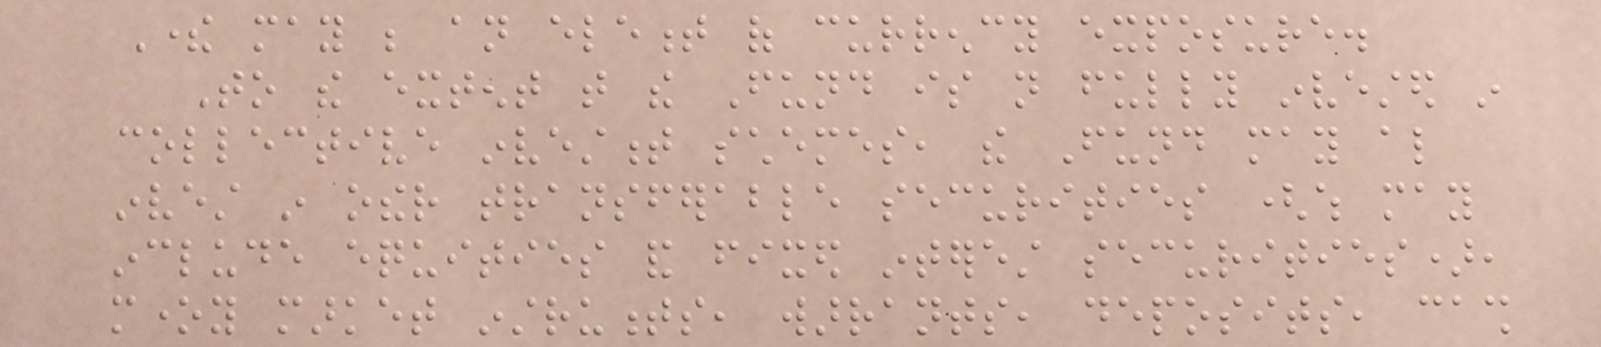There may be an element of currency exposure.
To the extent that the Fund is not fully invested in
collective investment schemes, the Fund may also
invest in other transferable securities (which may
include equities and fixed interest securities),
money market instruments, warrants, deposits, cash
